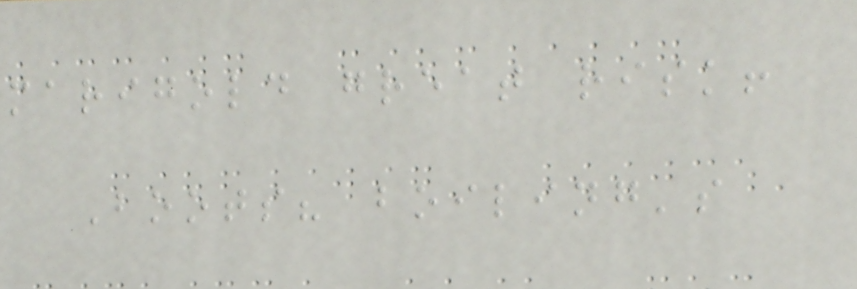marigold great risk!
Boots? boiling's
